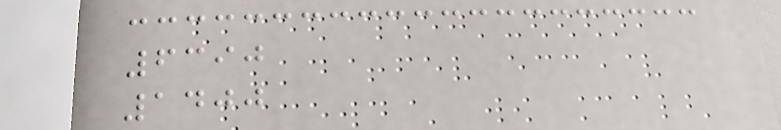6390
1400
